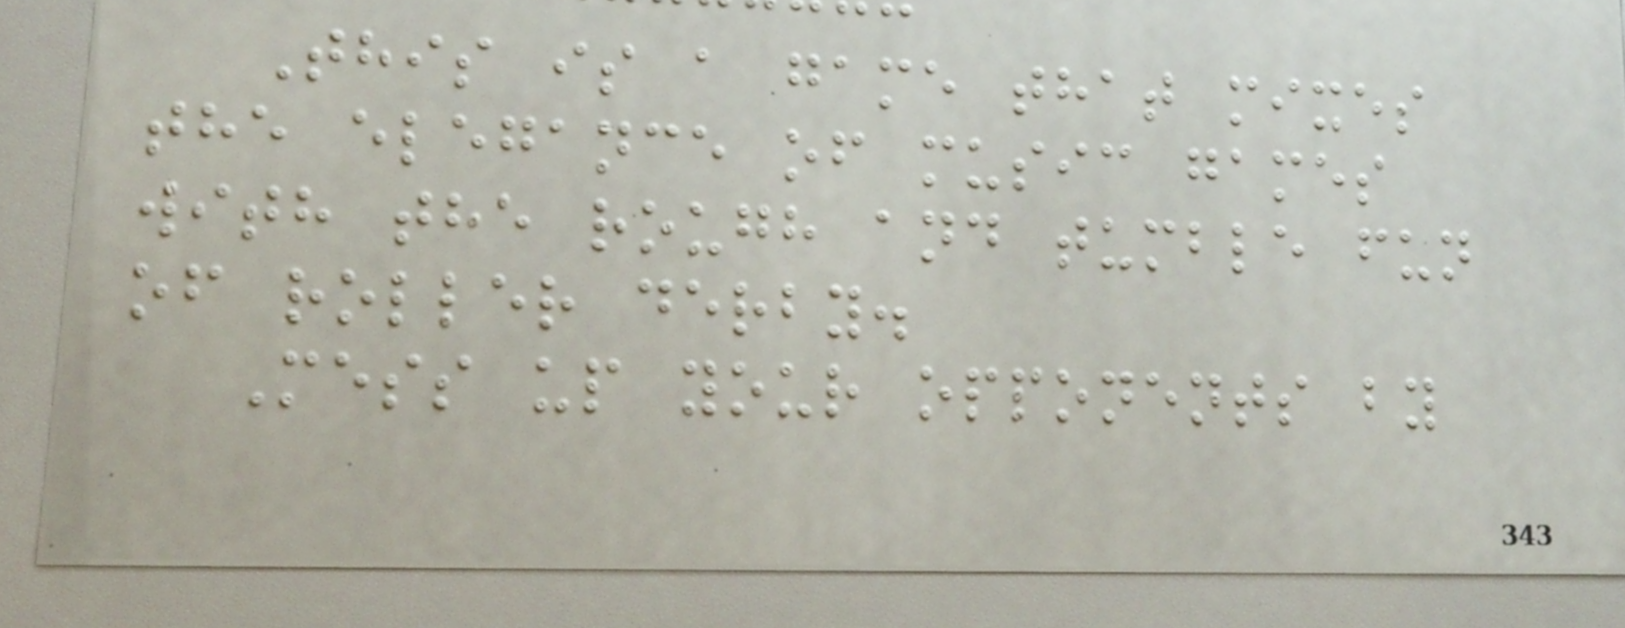This is a game that mixes
the elegance of music games
with the rough and tumble fun
of roller derby.
Mess up your opponents by
